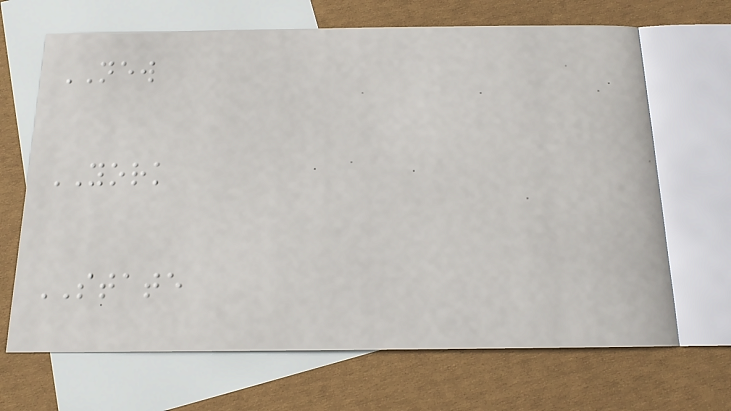NEW
YORK
STATE
